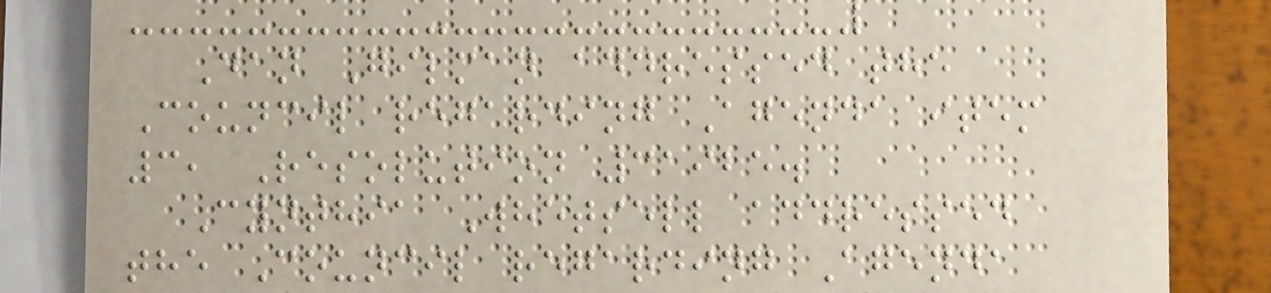Dan Gilman addressed the
Council regarding Agenda item
3, Resolution 31925.
Cynthia Whetsell addressed
the Council regarding Agenda
